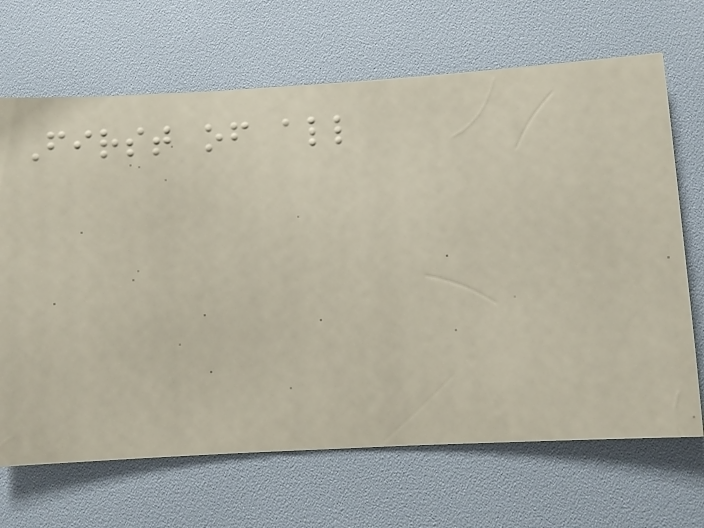First of all
